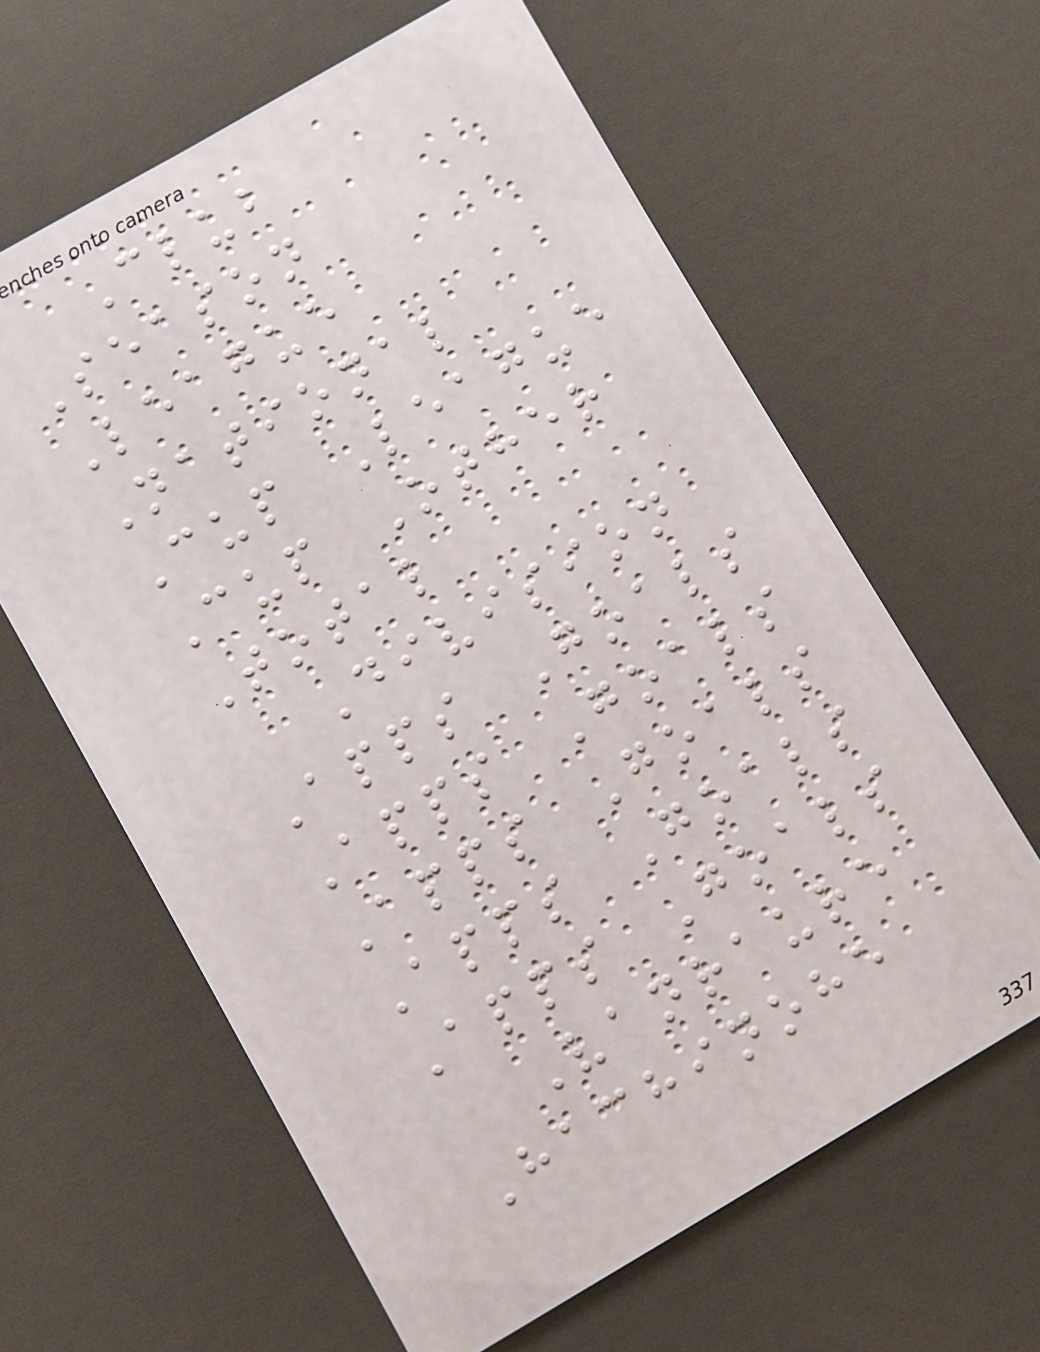Club
Season
League
National
Cup League
Cup Other
Total
Division
Apps Goals
Apps Goals
Apps Goals
Apps Goals
Apps Goals
Vanraure
Hachinohe
